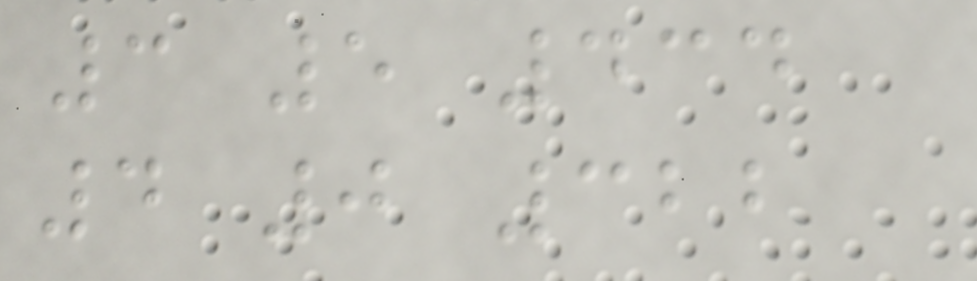3 5 434
4 0 322
